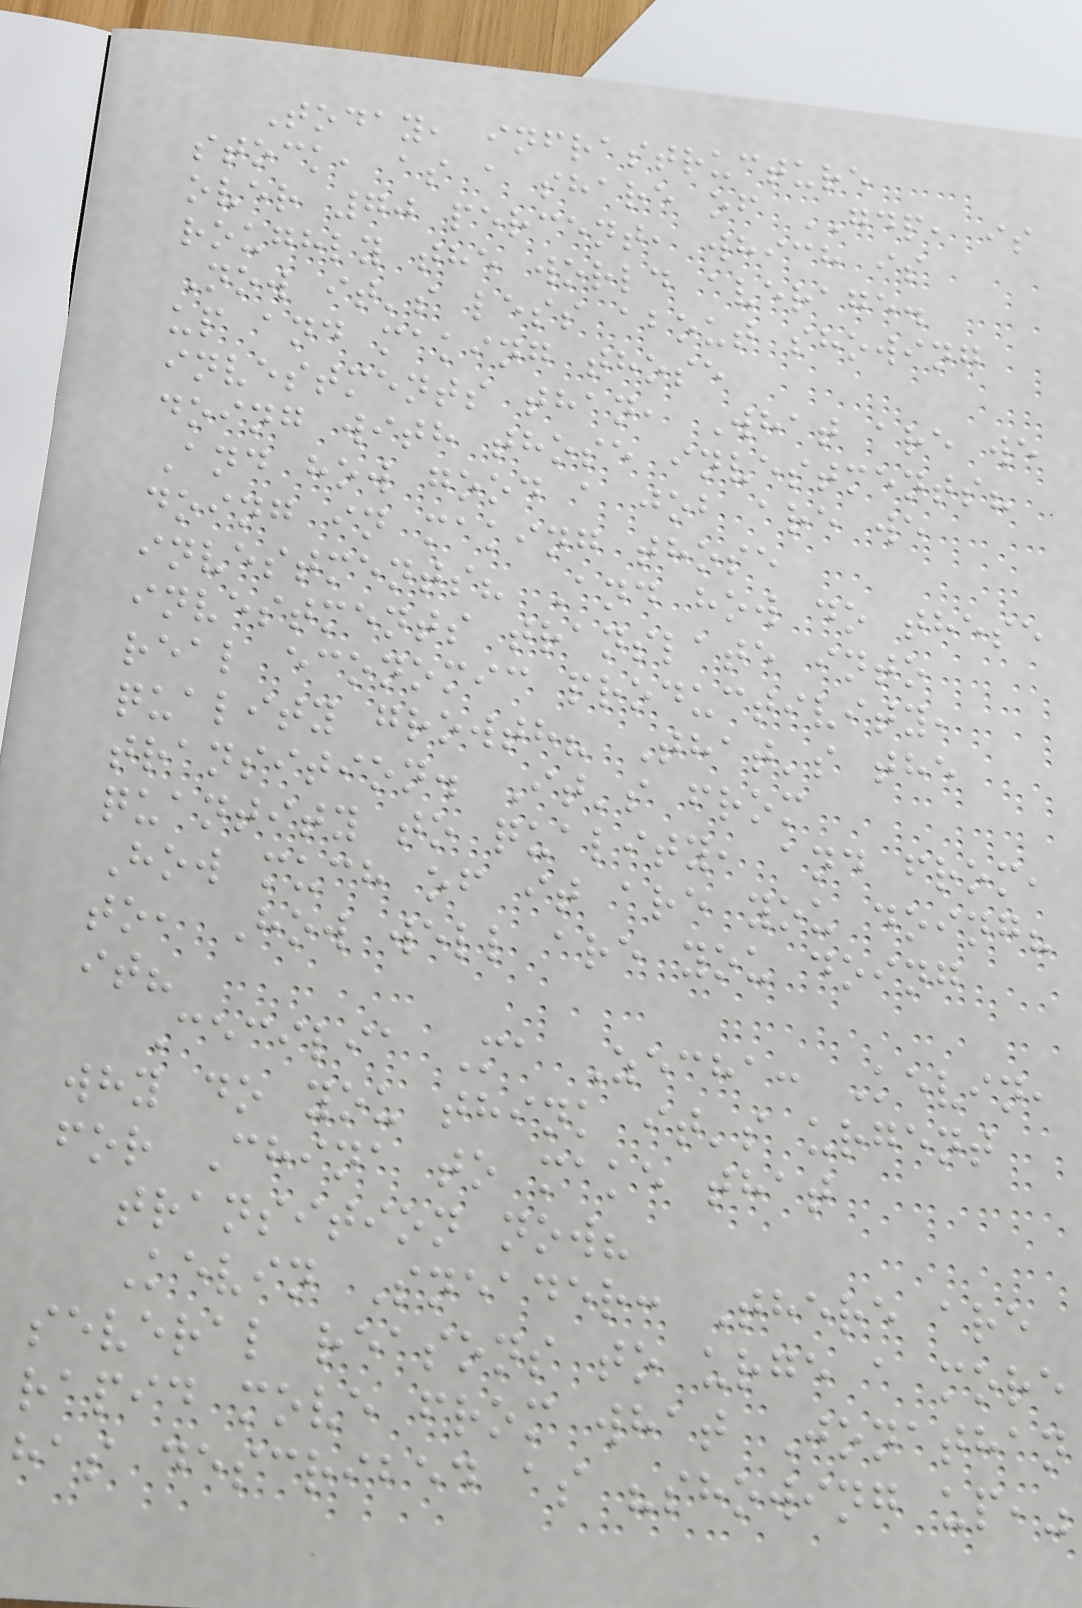Today, infrastructure
stock, as a share of GDP, is
over 70 percent, which is
roughly the world average.
Now it's less about showing
up and making those
investments than, What are we
doing with those investments?
And how good a job are we
doing in making those
investments? And how do these
investments translate into
real economic productivity,
quality growth? That's the
transition. It's from
quantity to quality, and from,
How much of it are you doing?
to, How well are you doing
it?
Cecilia Ma Zecha: Kevin,
why do you think it's urgent
for China to make that
transition now?
Kevin Sneader: There are
several reasons to urge a more
rapid move from what Jonathan
has described as "showing up,"
